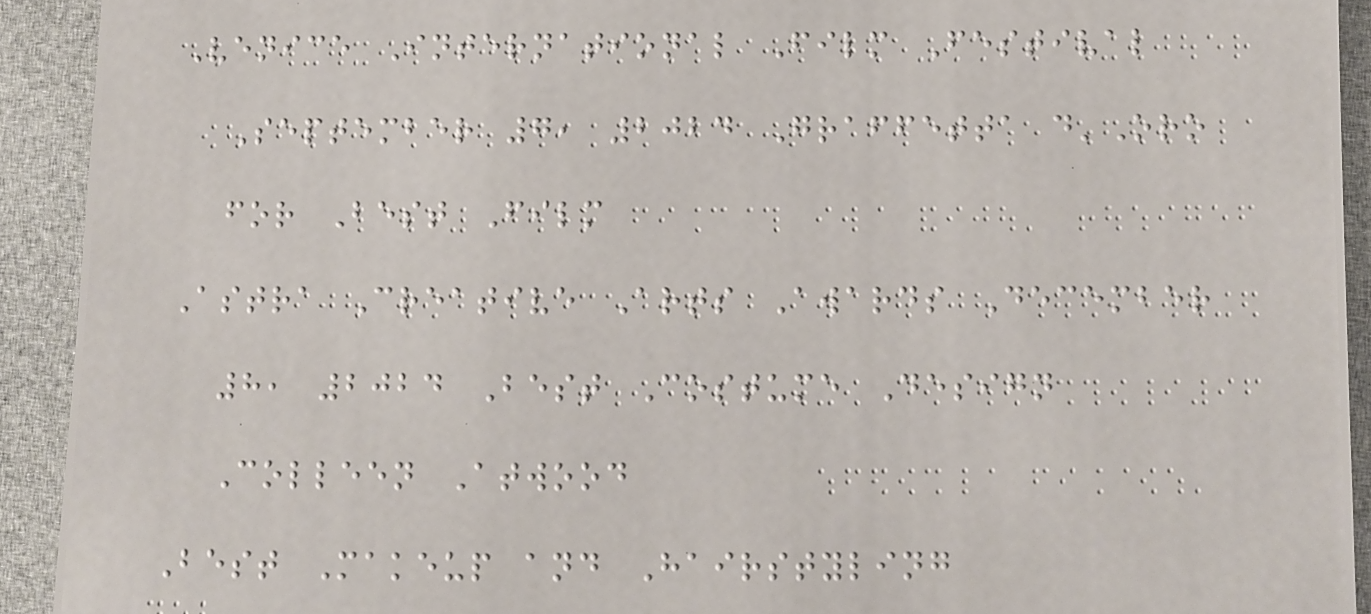Venice International Film Festival
September 7, 2024 Graffetta d'Oro
for Best Film
Astra Creative Arts Awards December
8, 2024 Best Costume Design
Colleen Atwood
Best Makeup and Hairstyling
